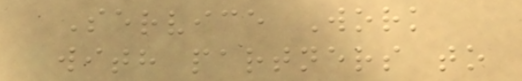Service Work
with partners to
